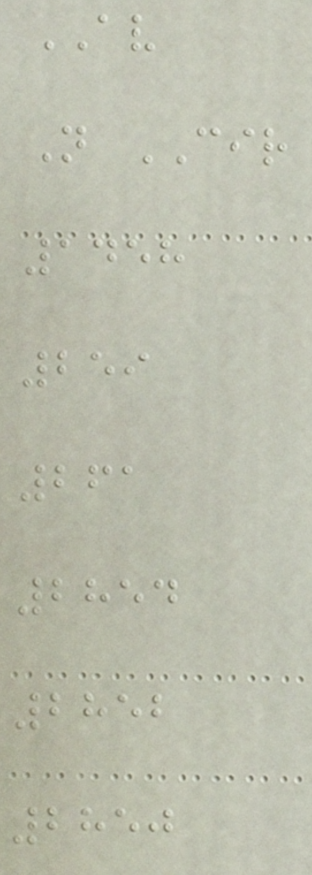AV
N CIR
1458
259
261
2854
2852
2850
